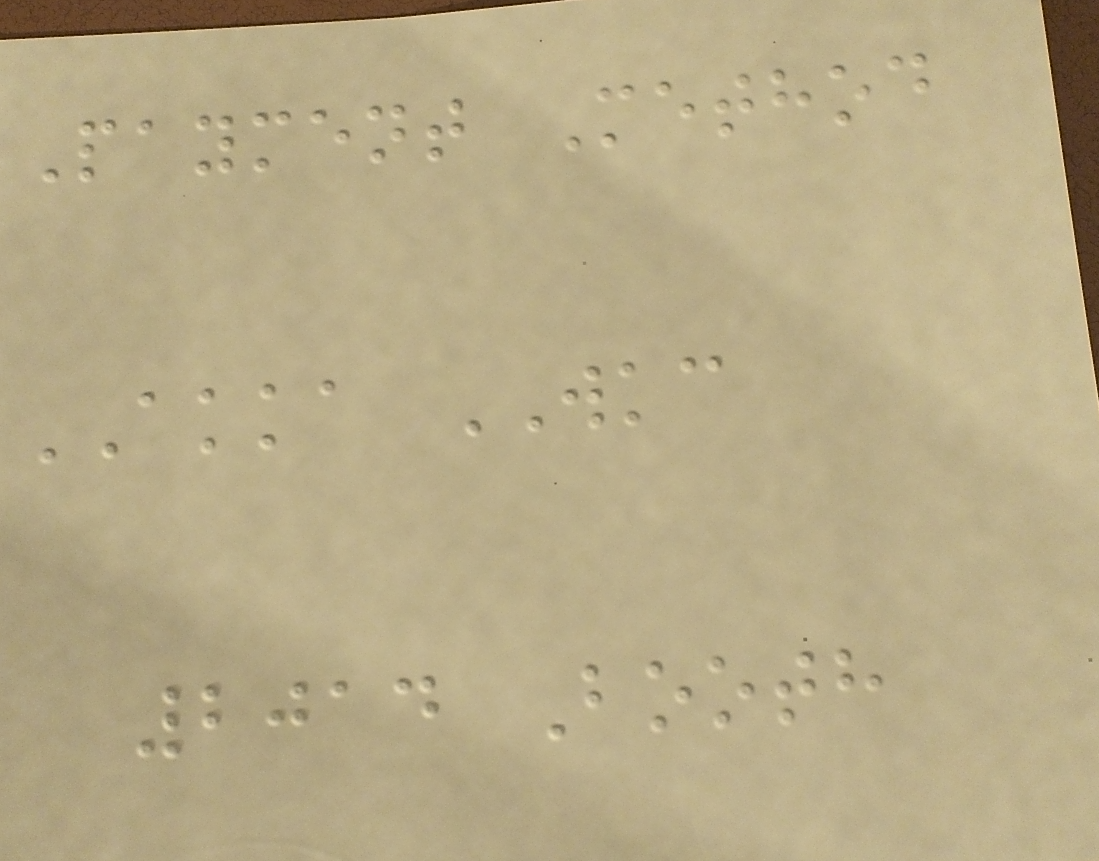Payment Method
AKKA WKC
2014 Booth
